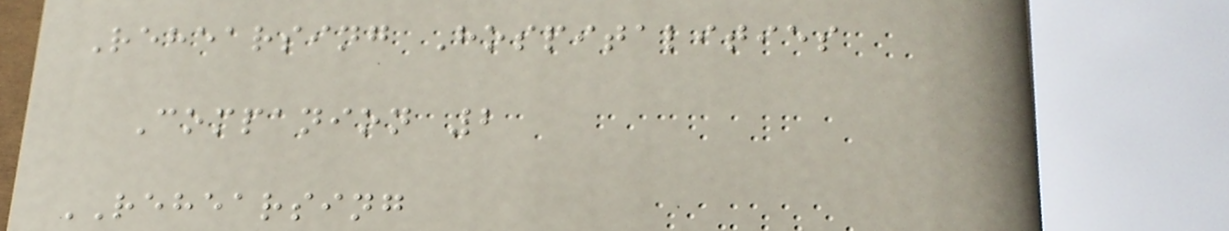Rehearsing Hospitalities
Companion 2
REHEARSING
